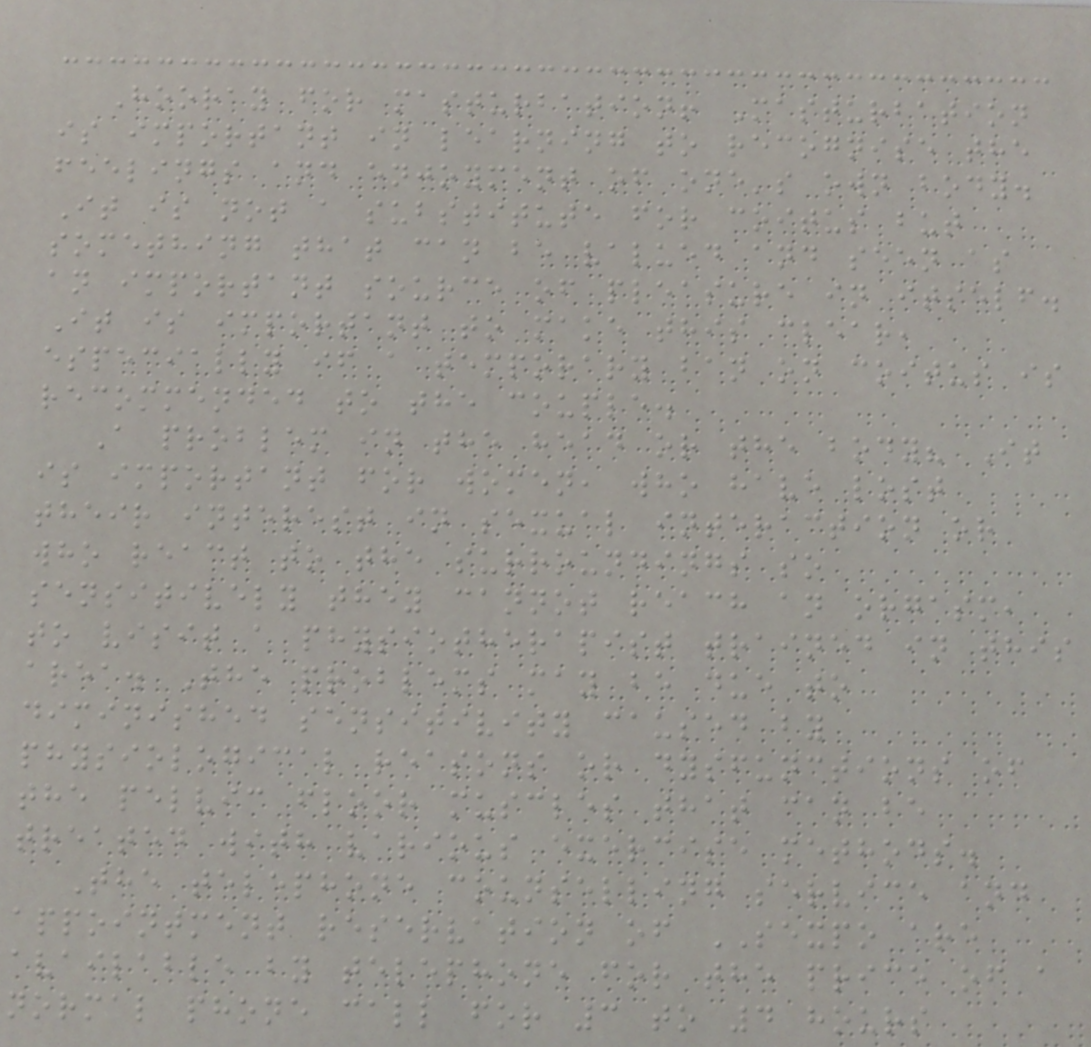Hooray for masturbation! Masturbation
is important in learning to recognise the
feelings and enjoyment of one's own body.
It is not a substitute for coitus but
something that can be valued and seen as
an important source of pleasure in itself.
It is important to make this clear,
especially if a temporary ban on coitus is
recommended to the couple.
A problem in the head or the body? It
is important for women, who have lost
their interest in sexual interaction or
who react to the surroundings so
sensitively they cannot reach an orgasm,
to visit a physiotherapist trained in this
area. The problems may be due to
diminished sensitivity caused by
physiological reasons or dysfunctions of
the pelvic floor muscles that can be
treated with various exercise methods.
The telephone counselling service and
appointment reservation of SEXPO are
available by telephone for the price of a
normal phone call for 3 to 4 hours
